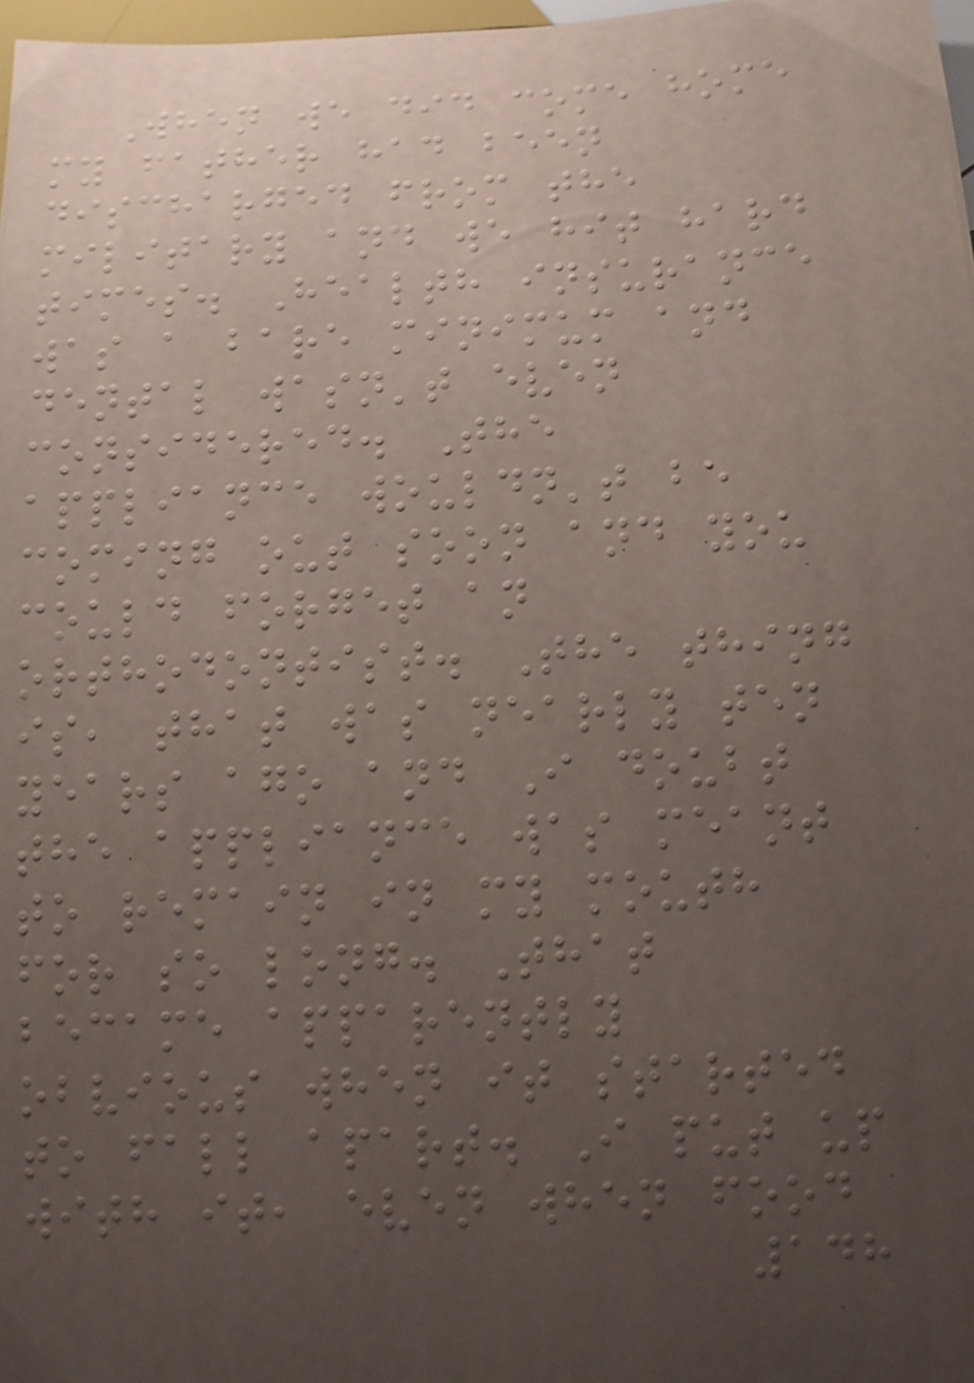When we did come home
my father had been
discharged from the
military and we hit hard
times. Health insurance
was a bare minimum and
dental wasn't even
considered. The
appliance wouldn't be
coming out soon and you
could forget an
orthodontist. The thing
is, that was nearly ten
years ago and I doubt
the appliance was meant
to remain in my mouth
for so long. That
became apparently
obvious when it started
to fall apart. I put up
with it, even when food
148
